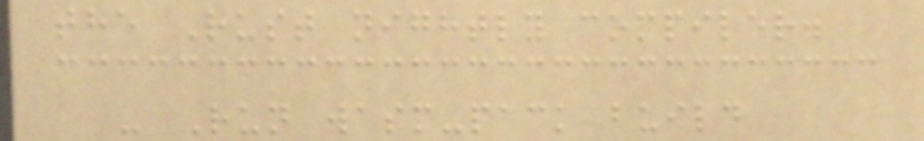the Rust nightly compiler.
- Run wasm-pack build
